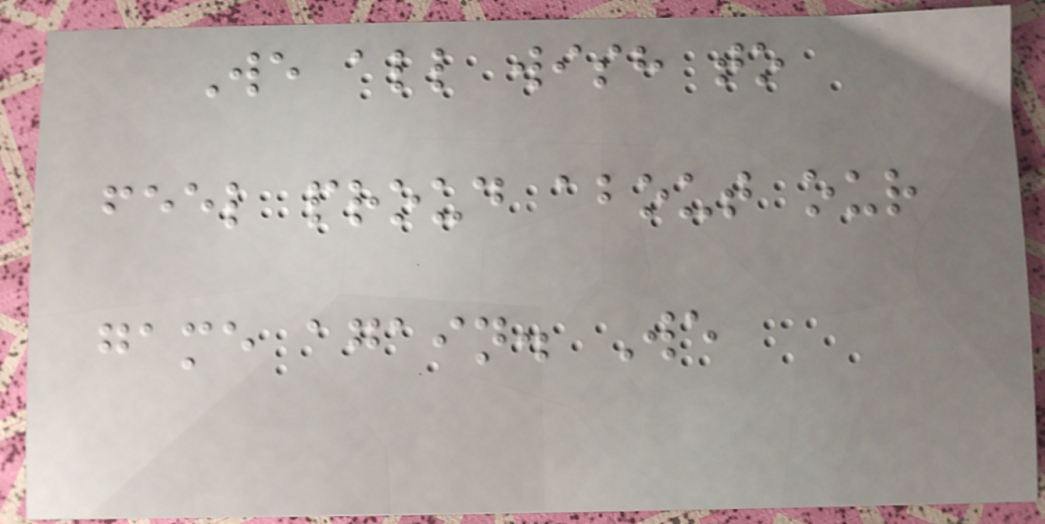We all wish to
feel proud about our
game again. We
